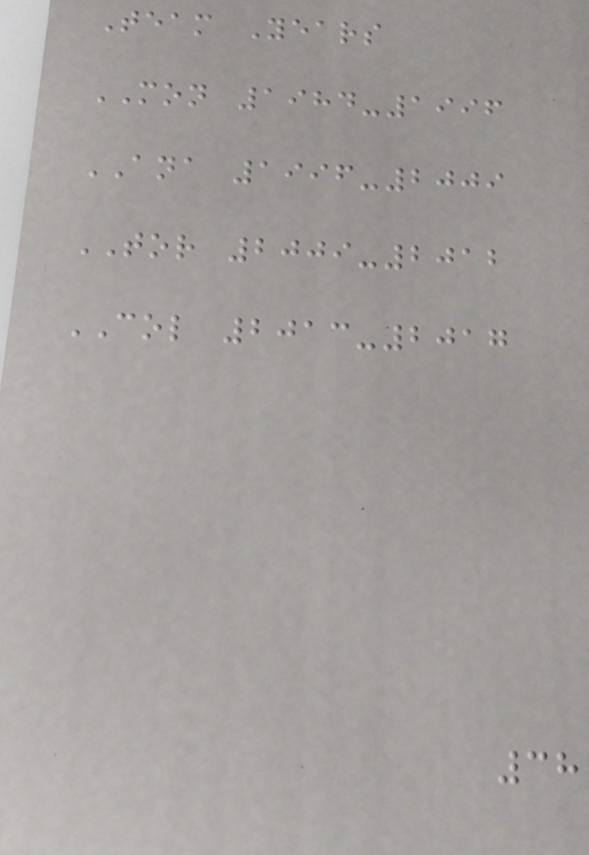Team Years
MON 1984-1996
ANA 1996-2009
TOR 2009-2012
COL 2013-2017
38
